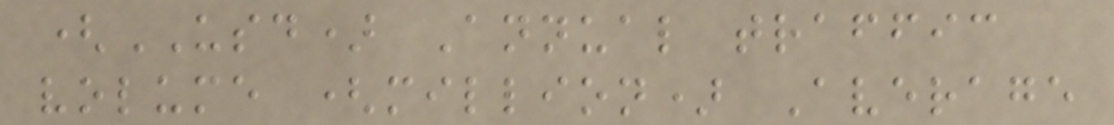(USD) Annual traffic
volume (million) Average
